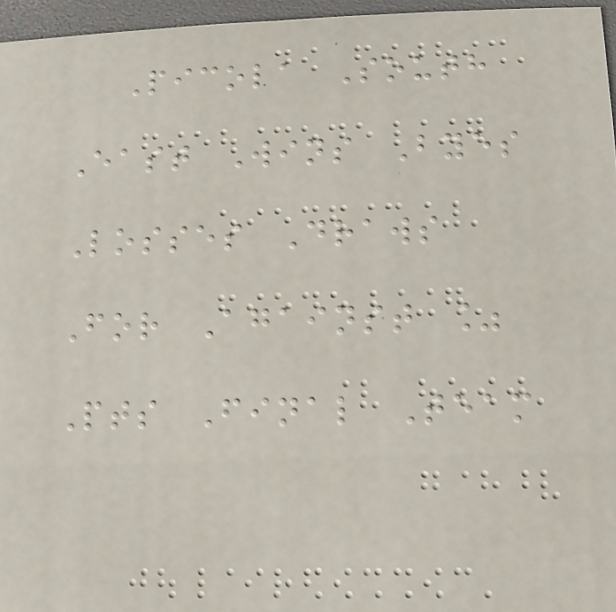Picola South
East Wins Byes
Losses Draws
For Against %
Pts Final Team
